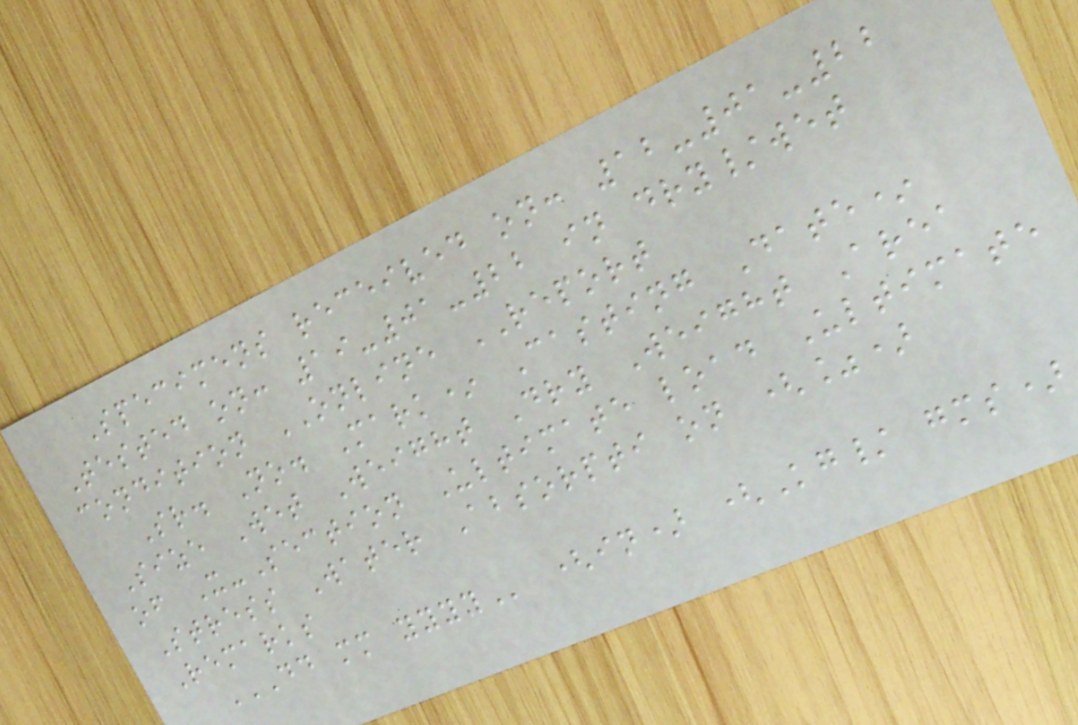Specimens received on: 12-01-22
Tested on: 19-01-22 in dry/wet
condition ONLINE REPORT
Sr. No. Mark* Casting Date*
Size Wet Weight Dry Weight Area
of X-Section Ultimate load Ultimate
Stress Water Absorpti on (%)
Remarks
DD MM YYYY (in) (Kg/ gms)
